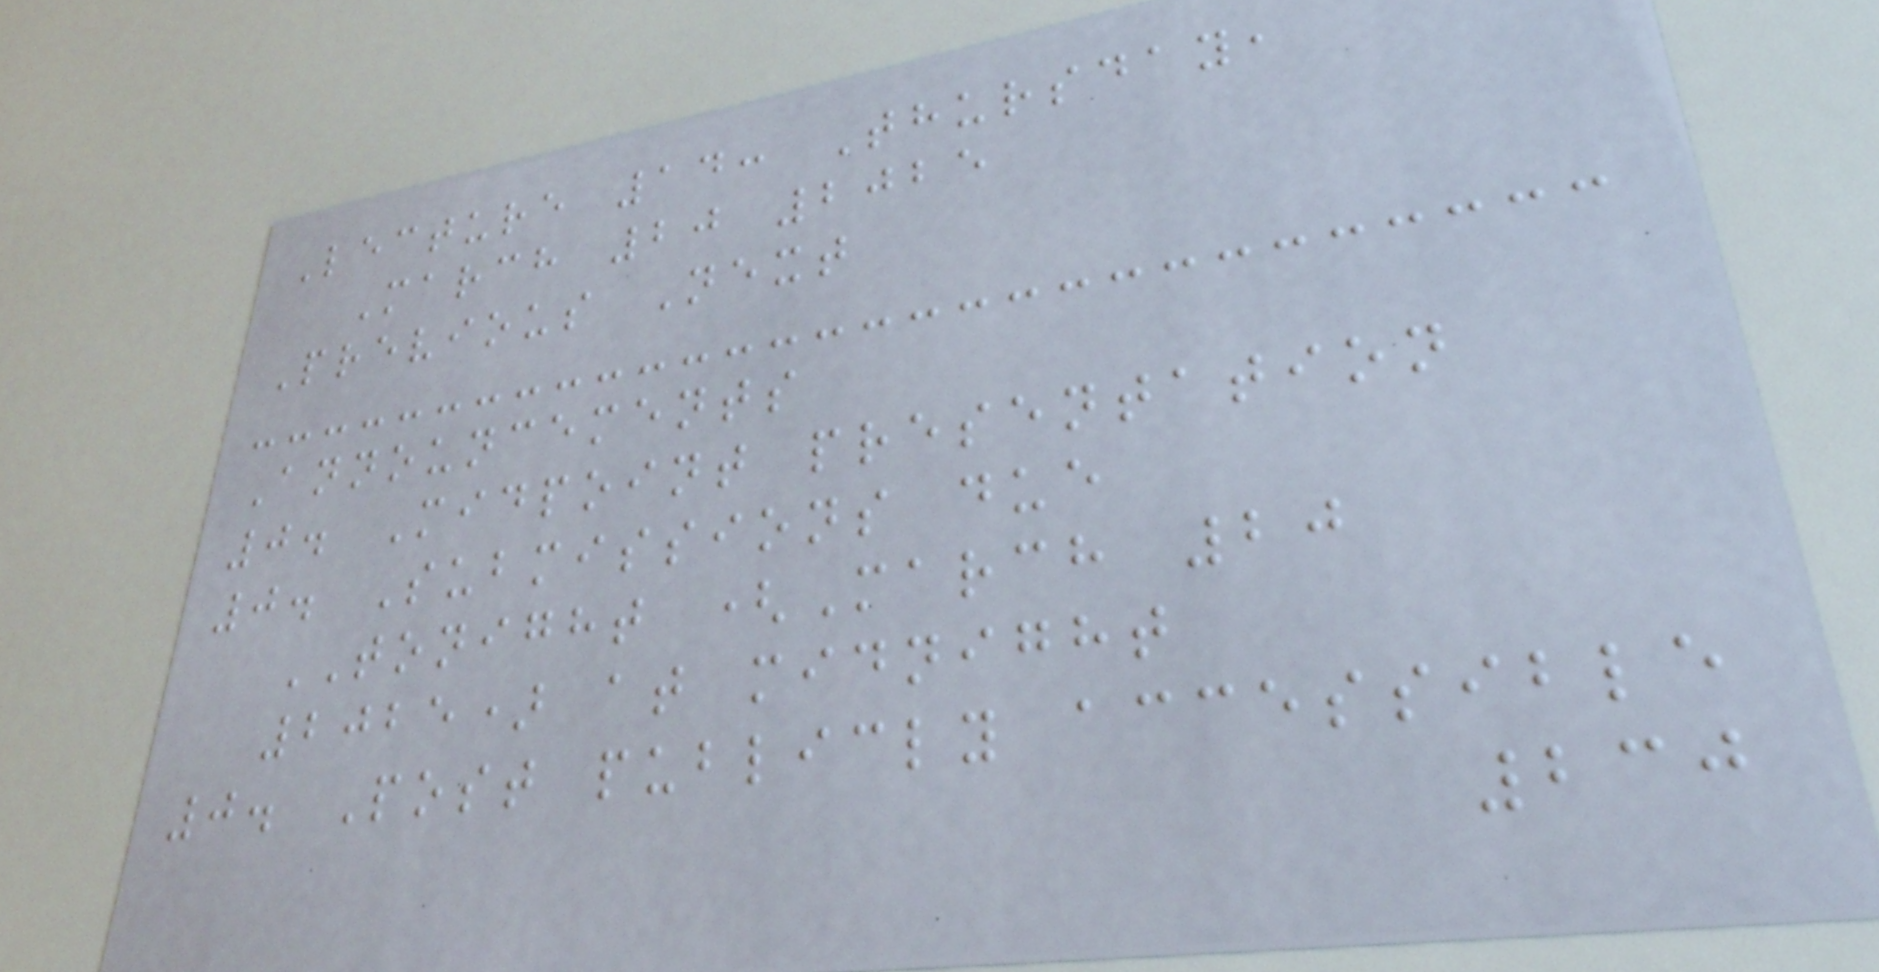Lecture 14: Thursday,
March 20 2025
Previous Next
Announcements
0. Midpoint presentation
0. Submissions due
TONIGHT (March 20
2025) at midnight
0. Post publicly accessible
230
